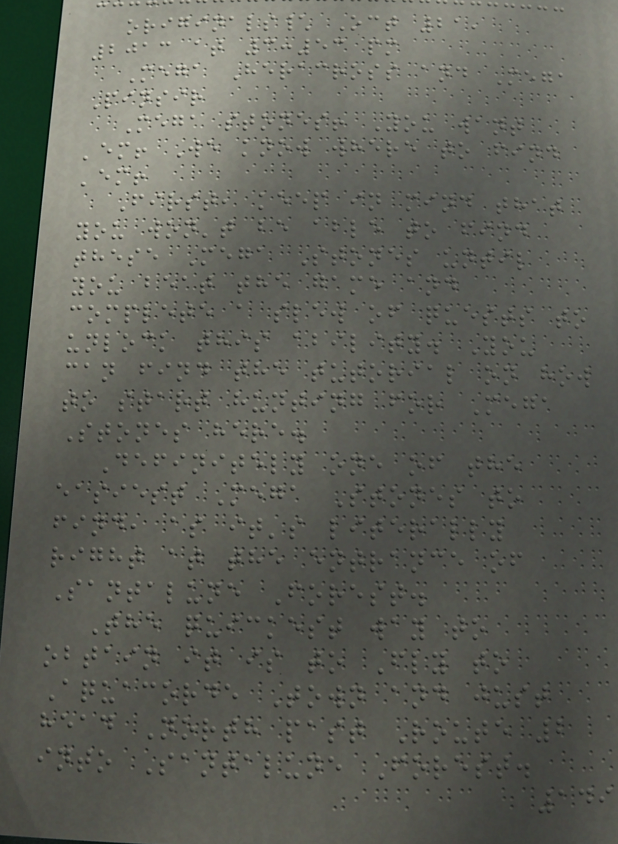originals\ Oct 21,
2013 at 3:53 pm
Mega Heracross and Mega
Pinsir
Mega stones! You want
'em! We know where to find
'em!
First, keep in mind that
you won't be able to find
these Mega Stones until
you beat the game and
complete a slew of quests to
unlock this ability. You
can find the tutorial on how
to start hunting for Mega
Stones here.
Definitely one of the
easiest Mega Stones to
find, as it's literally
right at the entrance of
Santalune Forest.
The quickest way to
obtain it is to Fly to
Aquacorde Town and just
head North past Route 2
into Santalune Forest.
149
